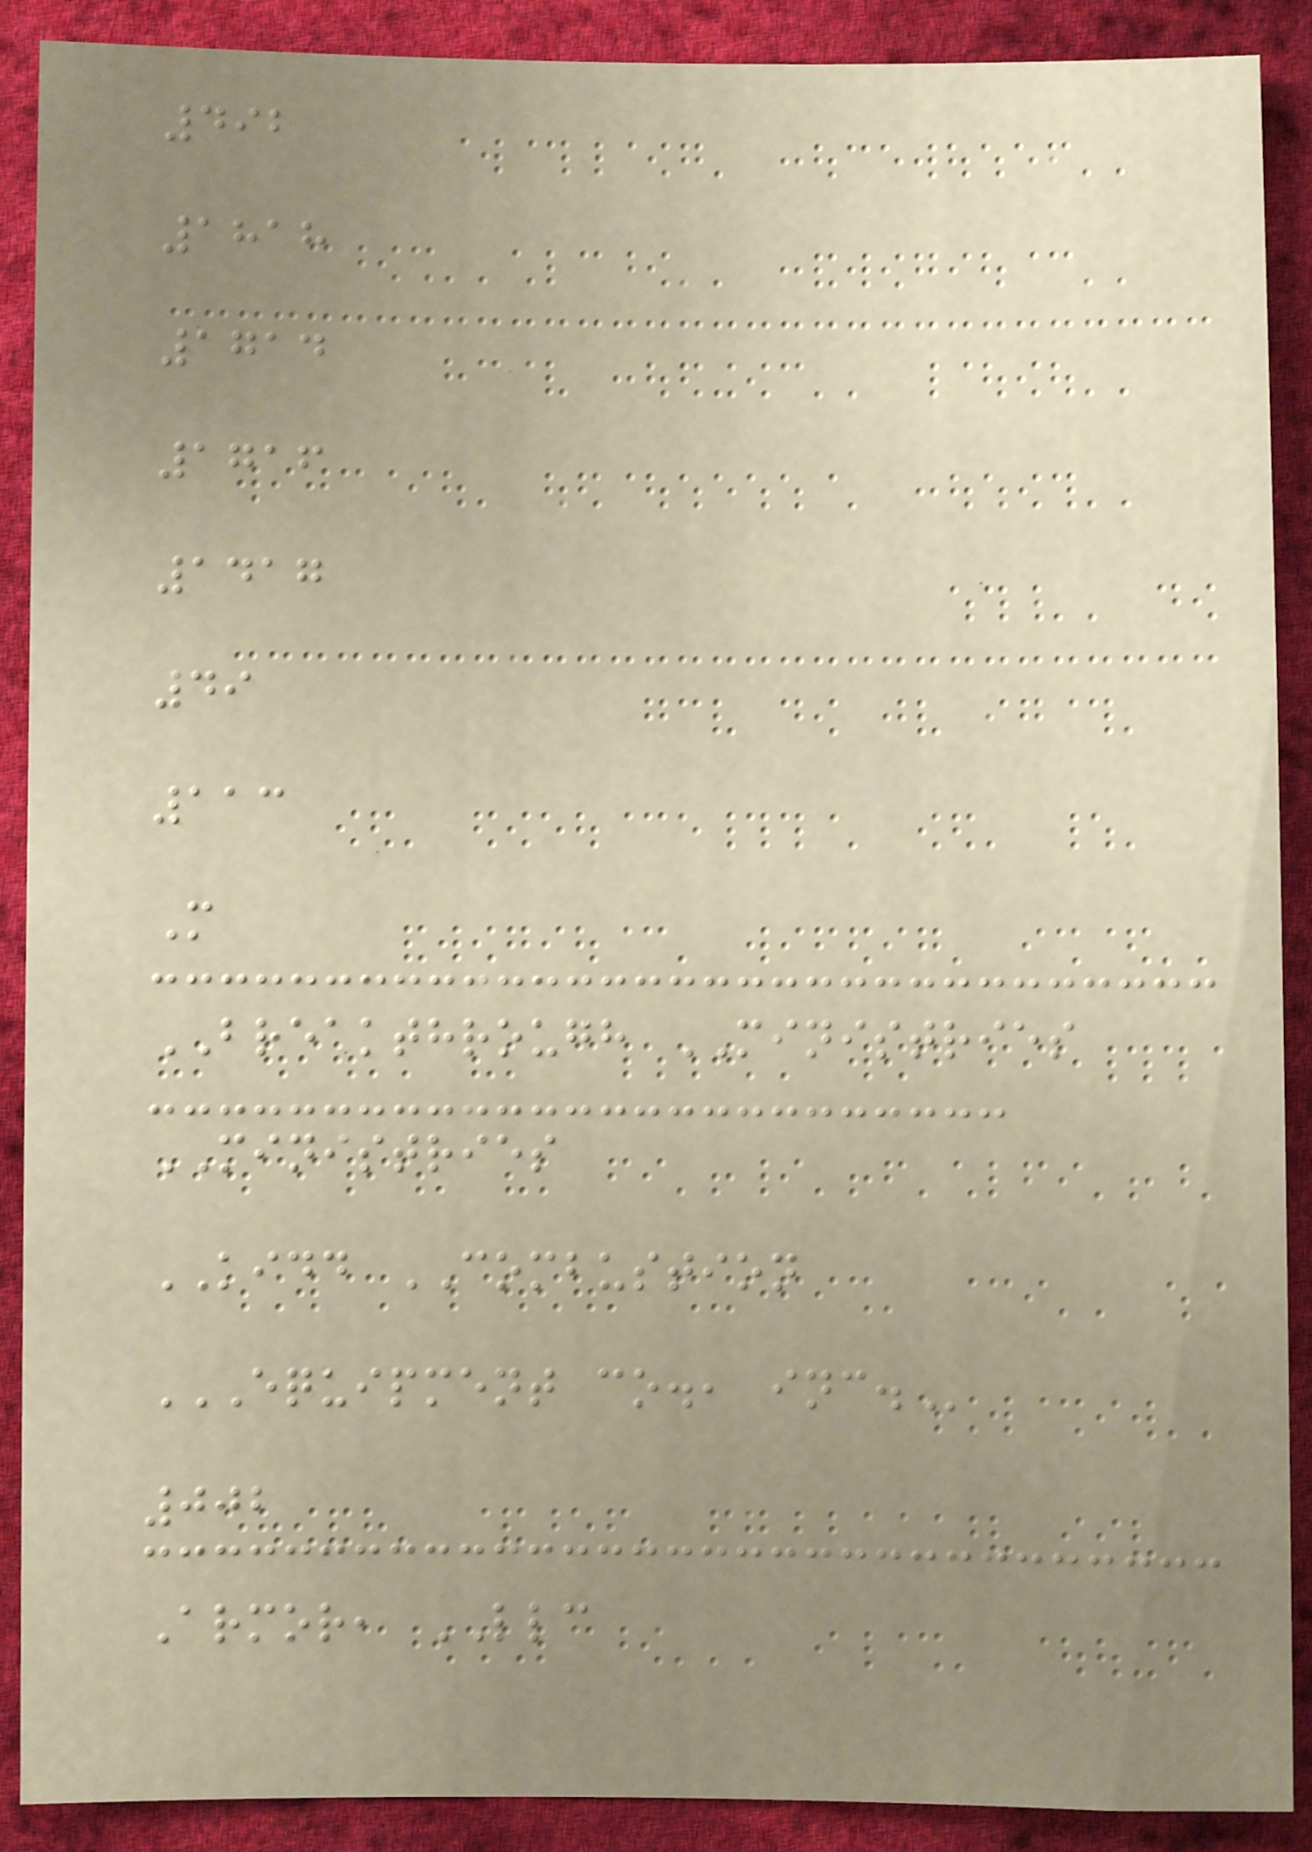492
1818
1714
1716
1417
49
113
M
BREAKTHROUGH MINISTRIES
MINISTRIES
KIDD COMBUSTION
EQUIPMENT CO., INC.
002
Armor, LLC
